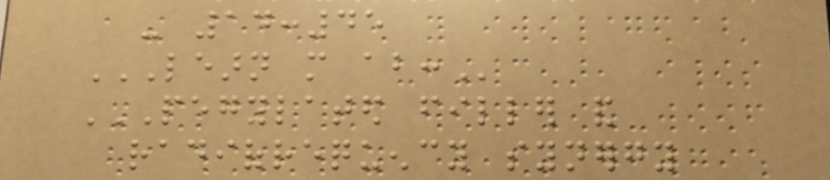- 14:45
LEARN MORE ABOUT:
PEGYLATED FILLER AND
RADIOFREQUENCY SYNERGY
